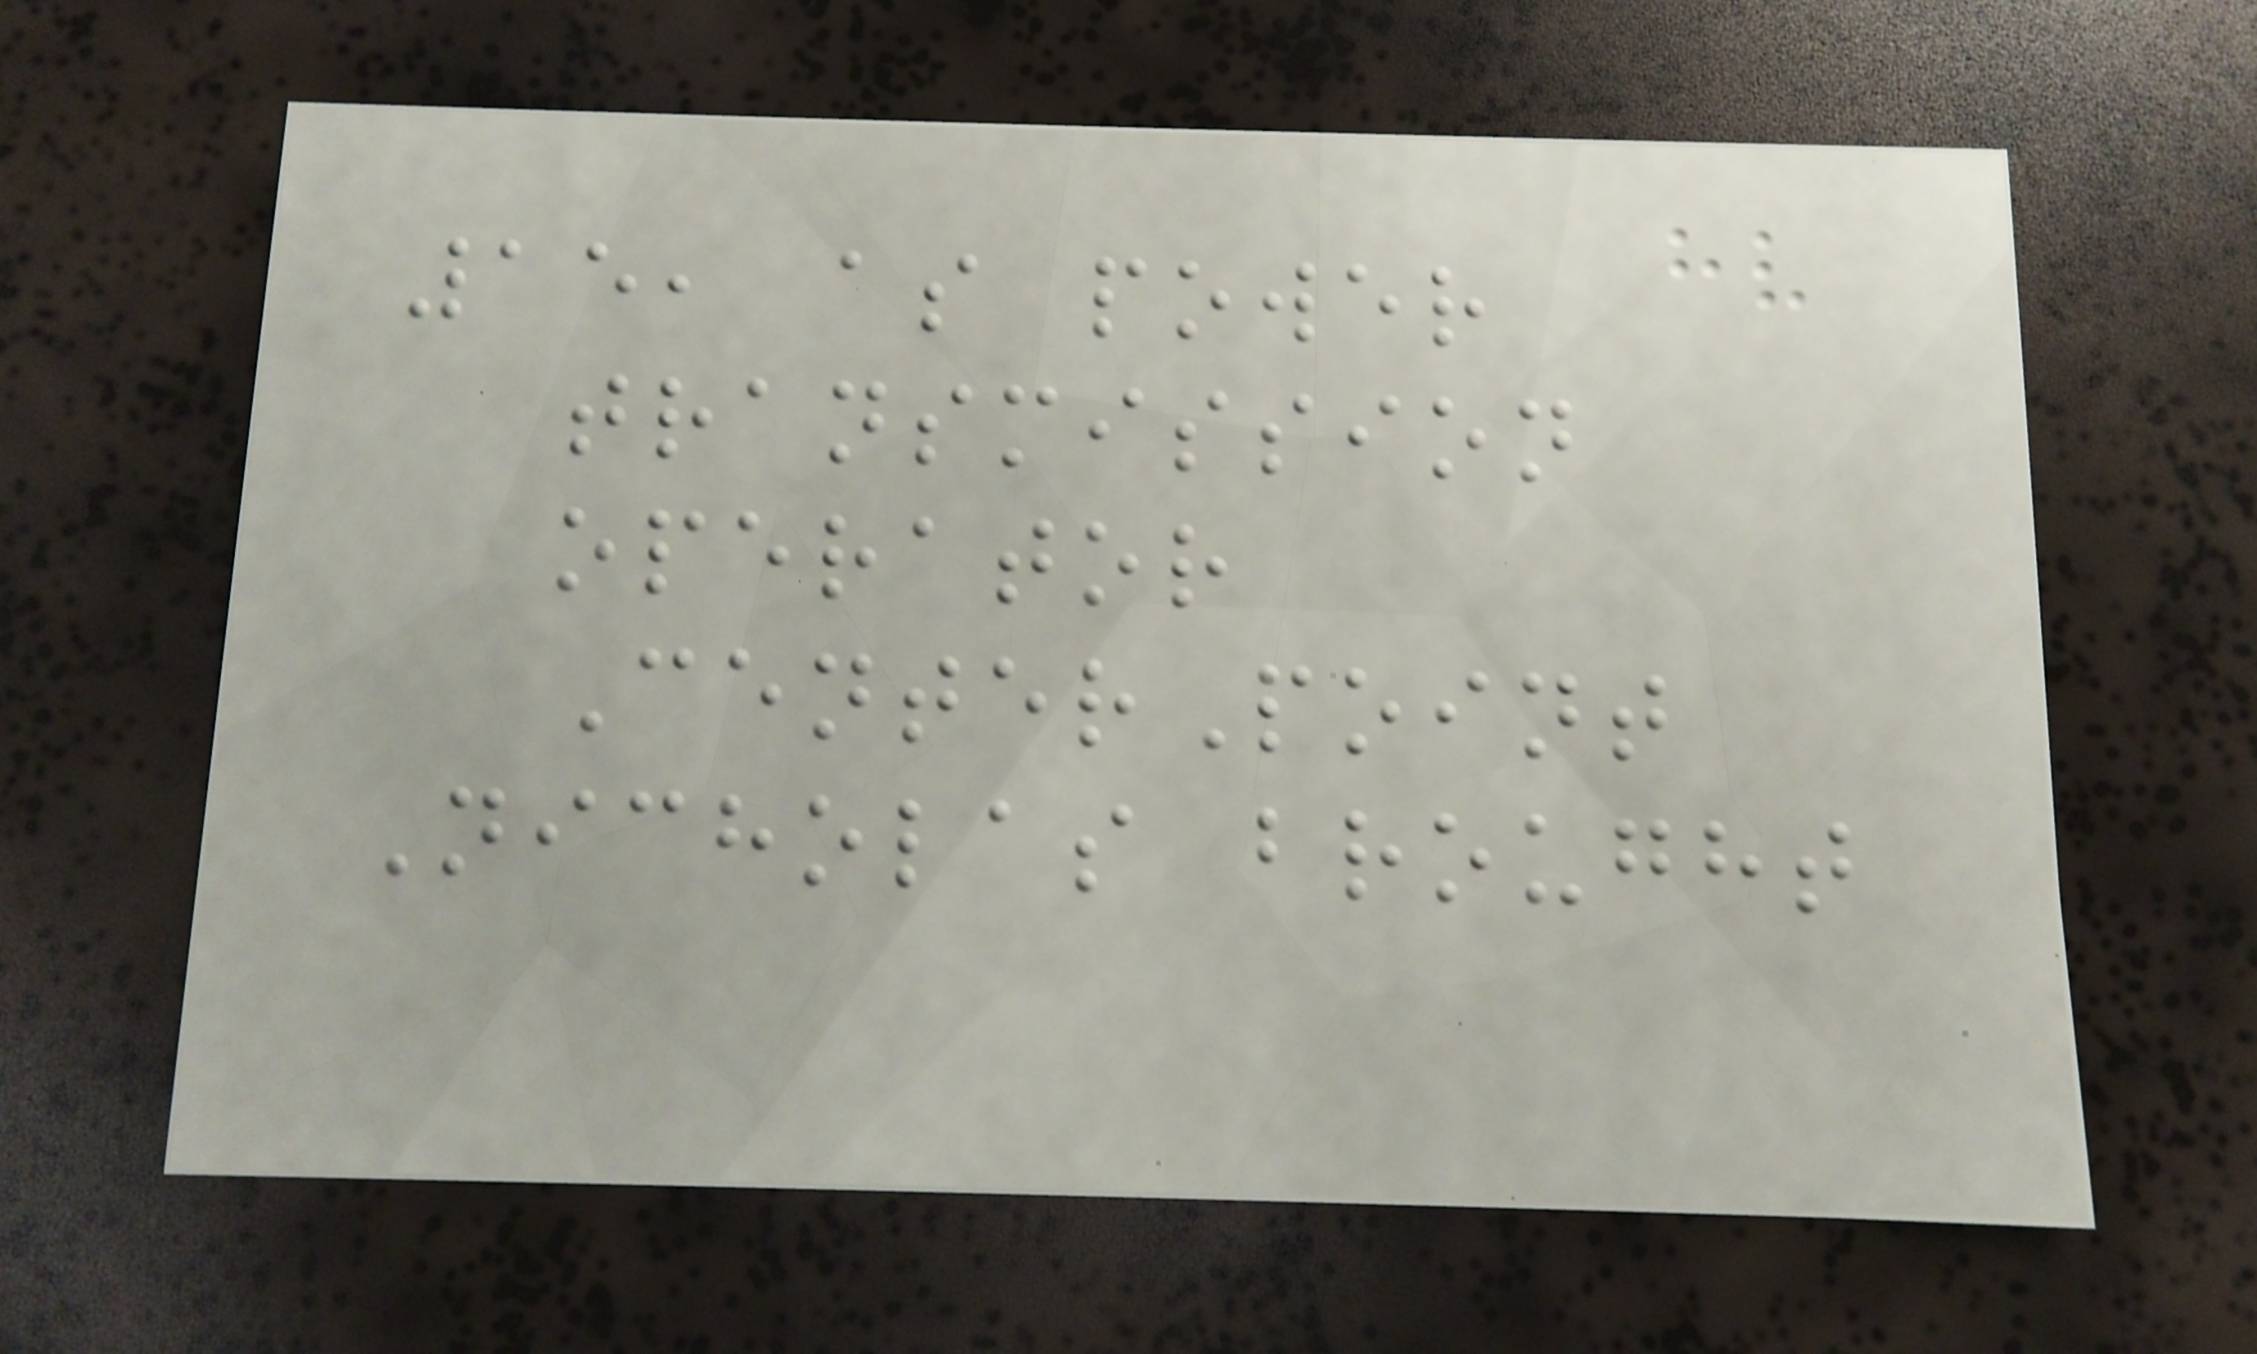15, as power
transmission
operator
CenterPoint
Nicholas brought
